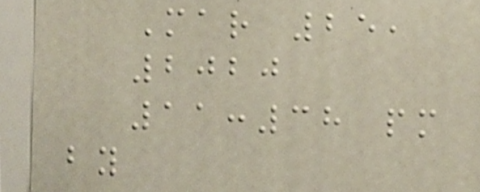Mar 25,
2020
11:38 pm
by
